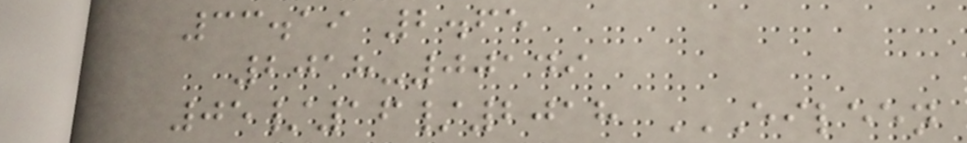33.19 2.65
2018-00149
05/16/2018 EILEEN
